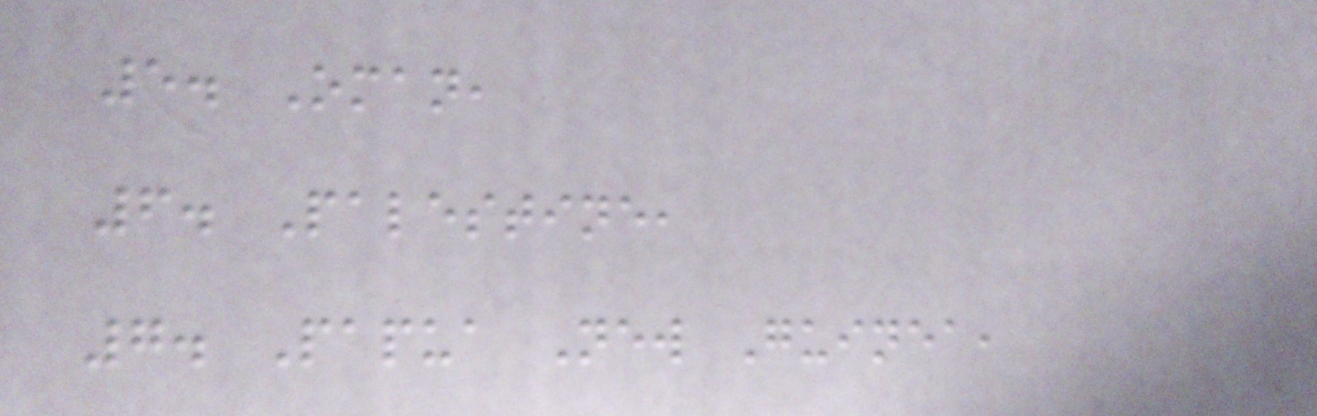5. Oman,
6. Palestine,
7. Papua New Guinea,
